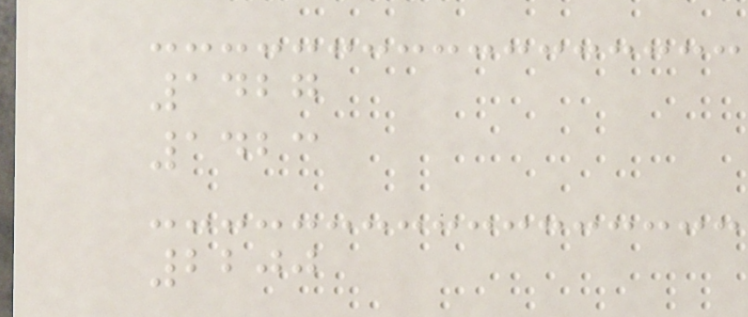1427
1423
2200
